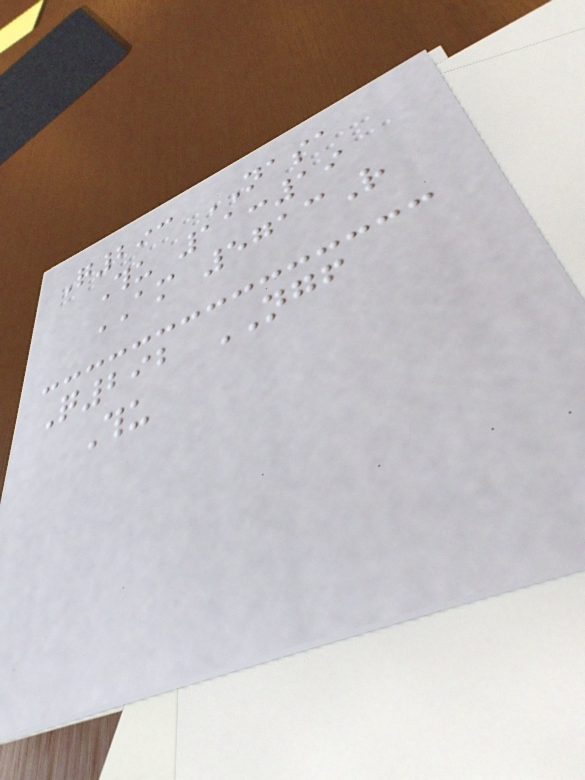Q293 NASA
Thu 11:19
AM 5713R
Q292 NGF
Thu
